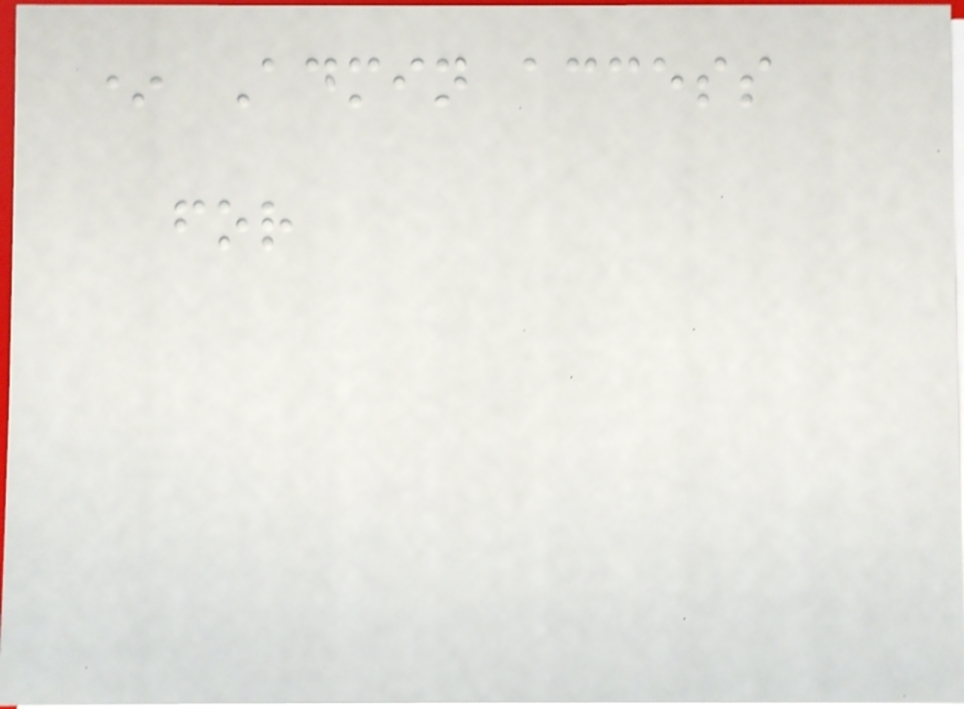* Admin access
for
